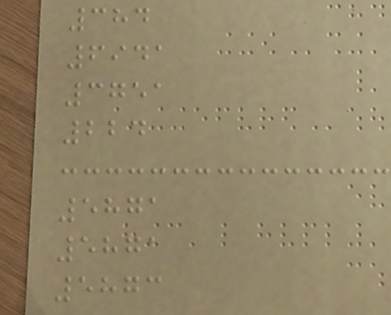384
6941
3751
224
5871
5871
5873
